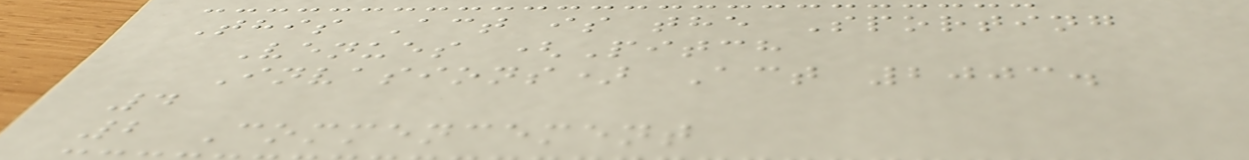This Act is the Sporting
Venues (Pitch
Invasions) Act 2003.
4
2 Commencement
